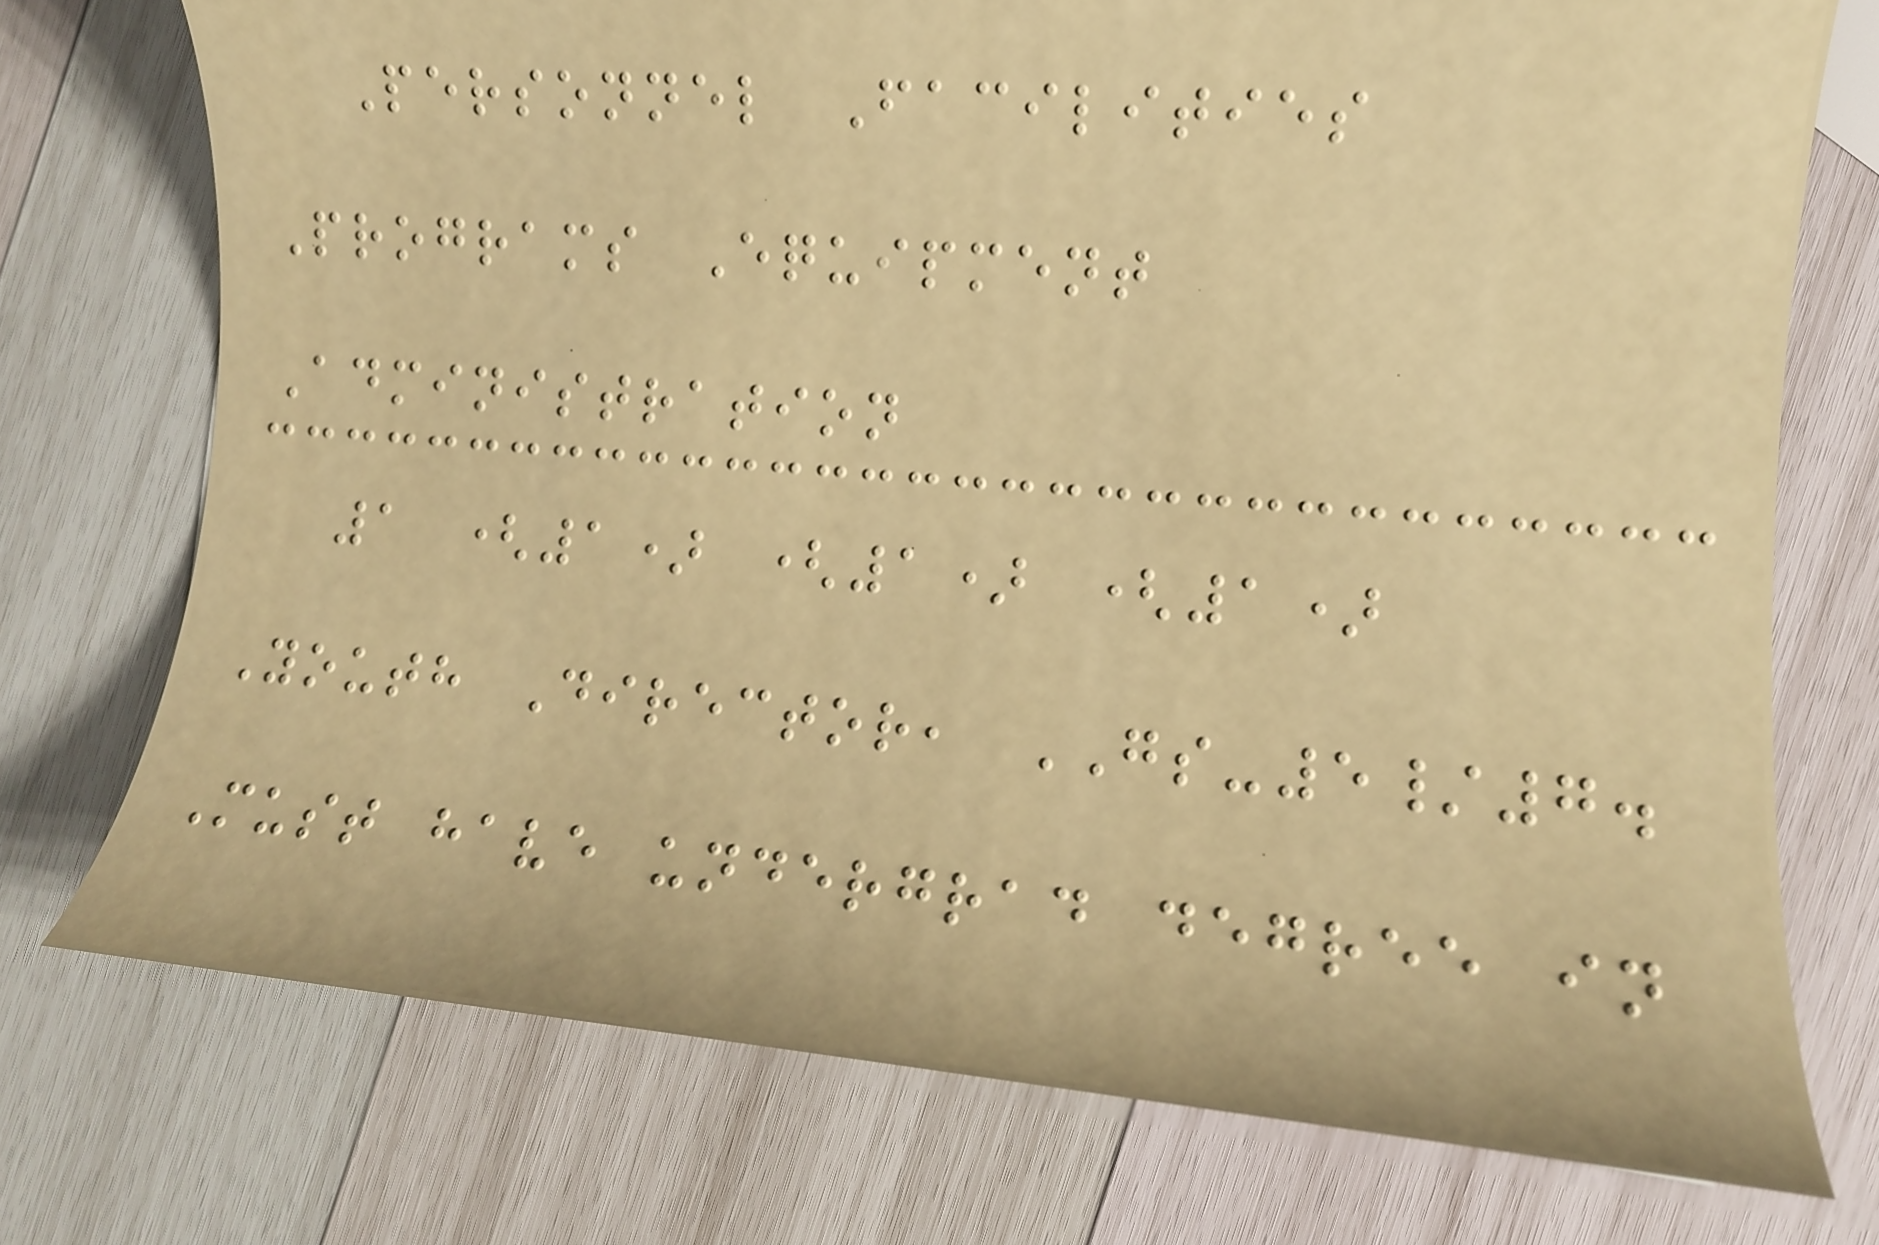Personnel Facilities
Programs Equipment
Administration
1 (1) (1) (1)
Youth Director, GS-5/7.
Must have undergrad degree in
